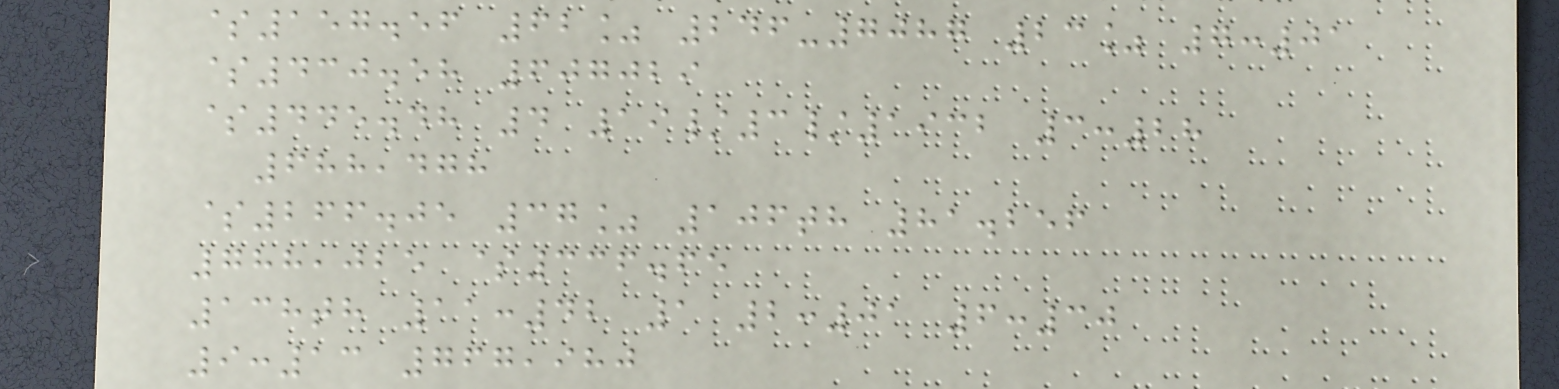$157.56 62% 246-7087 23% 7:01
$430.58 607029
$445.48 4 19/3/1932 3:28
688,478
$266.05 37% 106th 81.256
788,025 $336.65
138th 11:42 1 2:01 6:30
9:13 767,980
